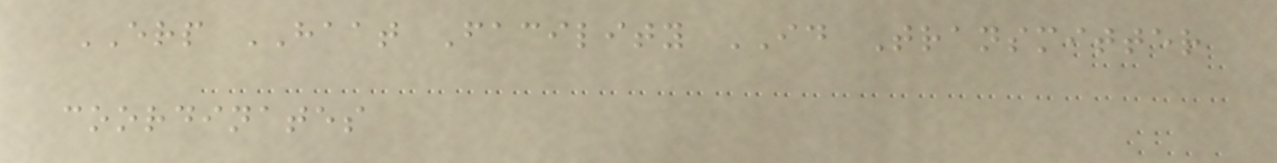ERP HAAT Facility ID Transmitter
coordinates
